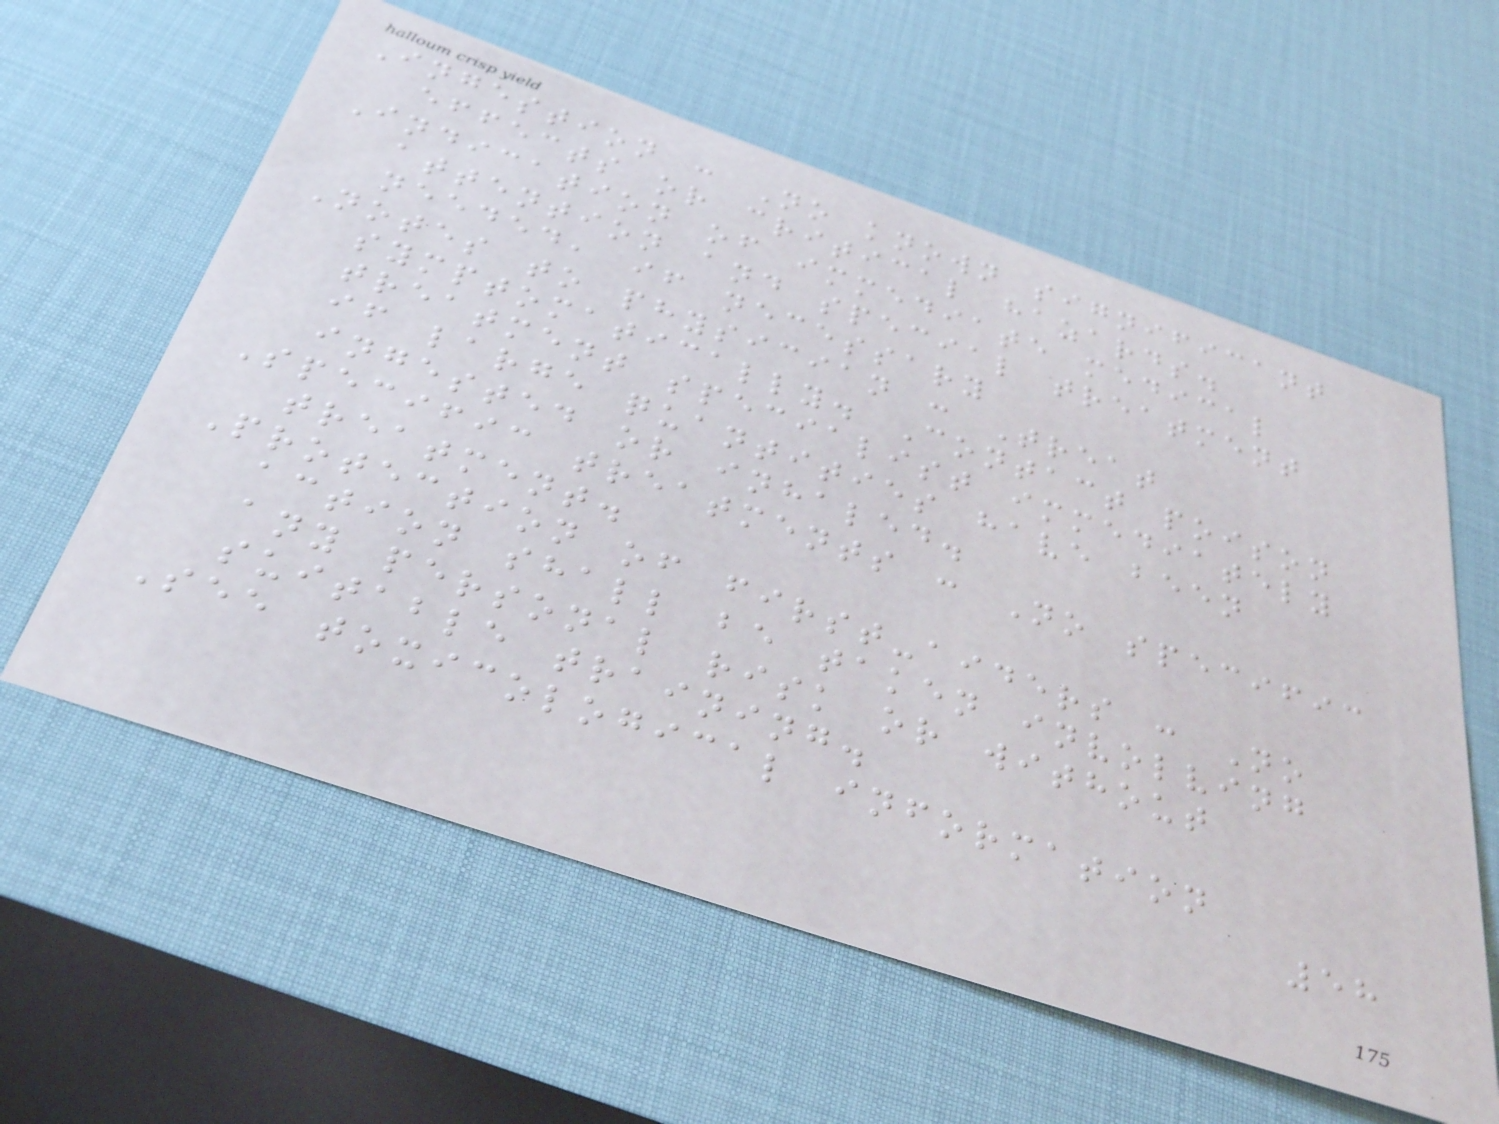Ingestion : No known significant
effects or critical hazards.
Indication of immediate medical
attention and special treatment
needed, if necessary
Notes to physician : Treat
symptomatically. Contact poison
treatment specialist immediately
if large quantities have been
ingested or inhaled.
Specific treatments : No specific
treatment.
Protection of first-aiders : No
action shall be taken involving
any personal risk or without
suitable training.
See toxicological information
58
